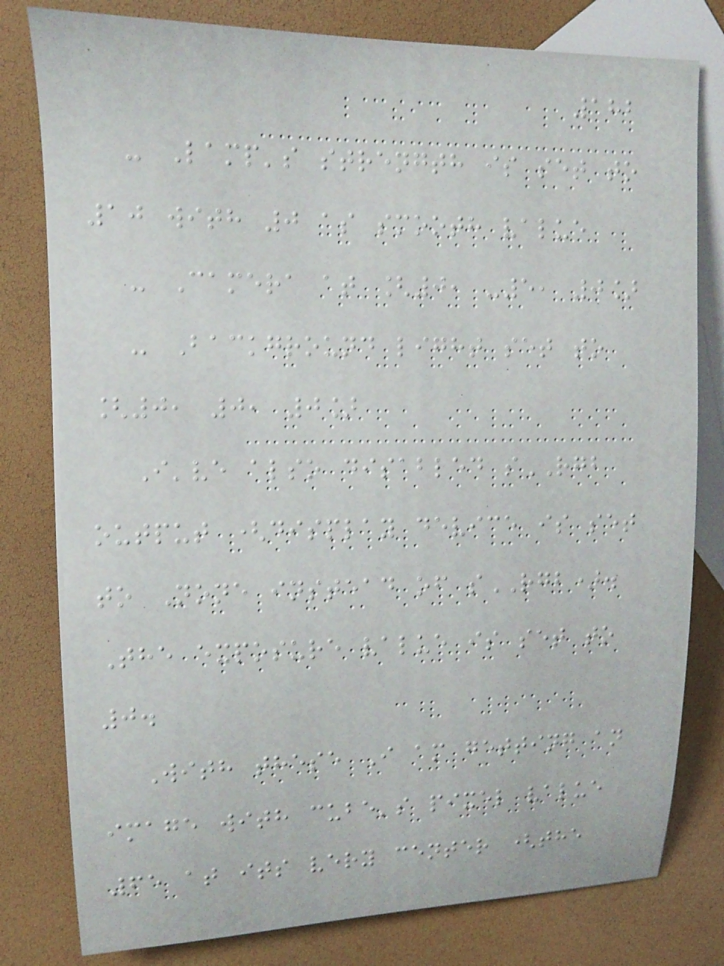182
- Lamp's strength is set to
10 with 0 as smooth value
- Camera at [0, -5, 0]
- Background light set to
[0, 0, 0]
I've also disabled sRGB
output (display device is set
to None instead of sRGB).
The exposure value is set to
0.
With these I am getting an
image with cube's pixel value
65 at its very center (the
